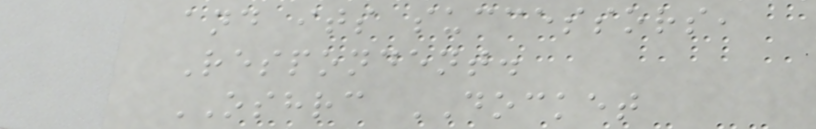and its successors,
Respondent.
OSHRC DOCKET
